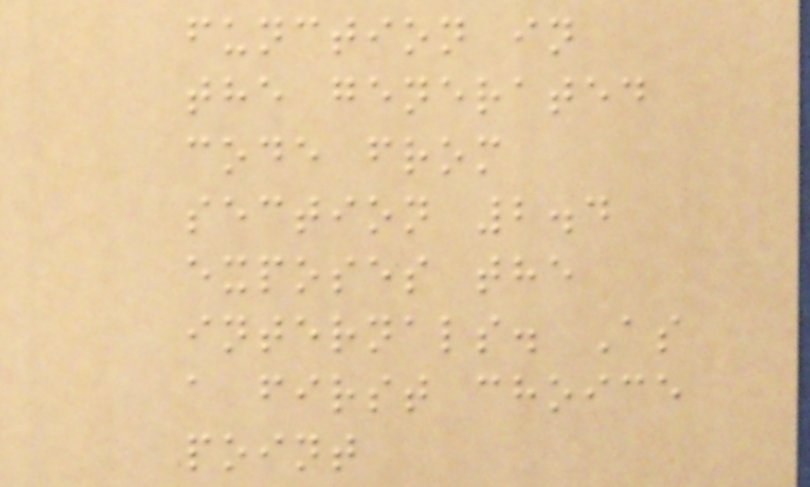function in
the generated
code from
section 2.4
exposes the
internals. As
a first choice
point
